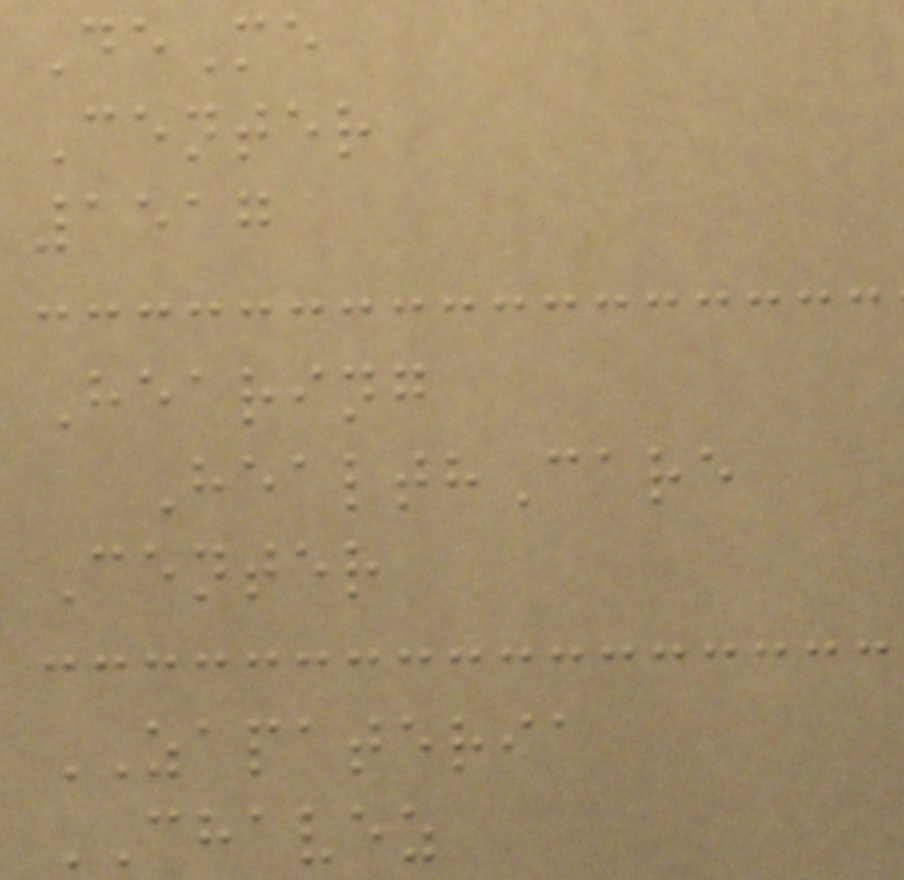DeMe
Center
1517
Hearing
HealthCare
Center
ZAPATERIA
CHAVEZ
